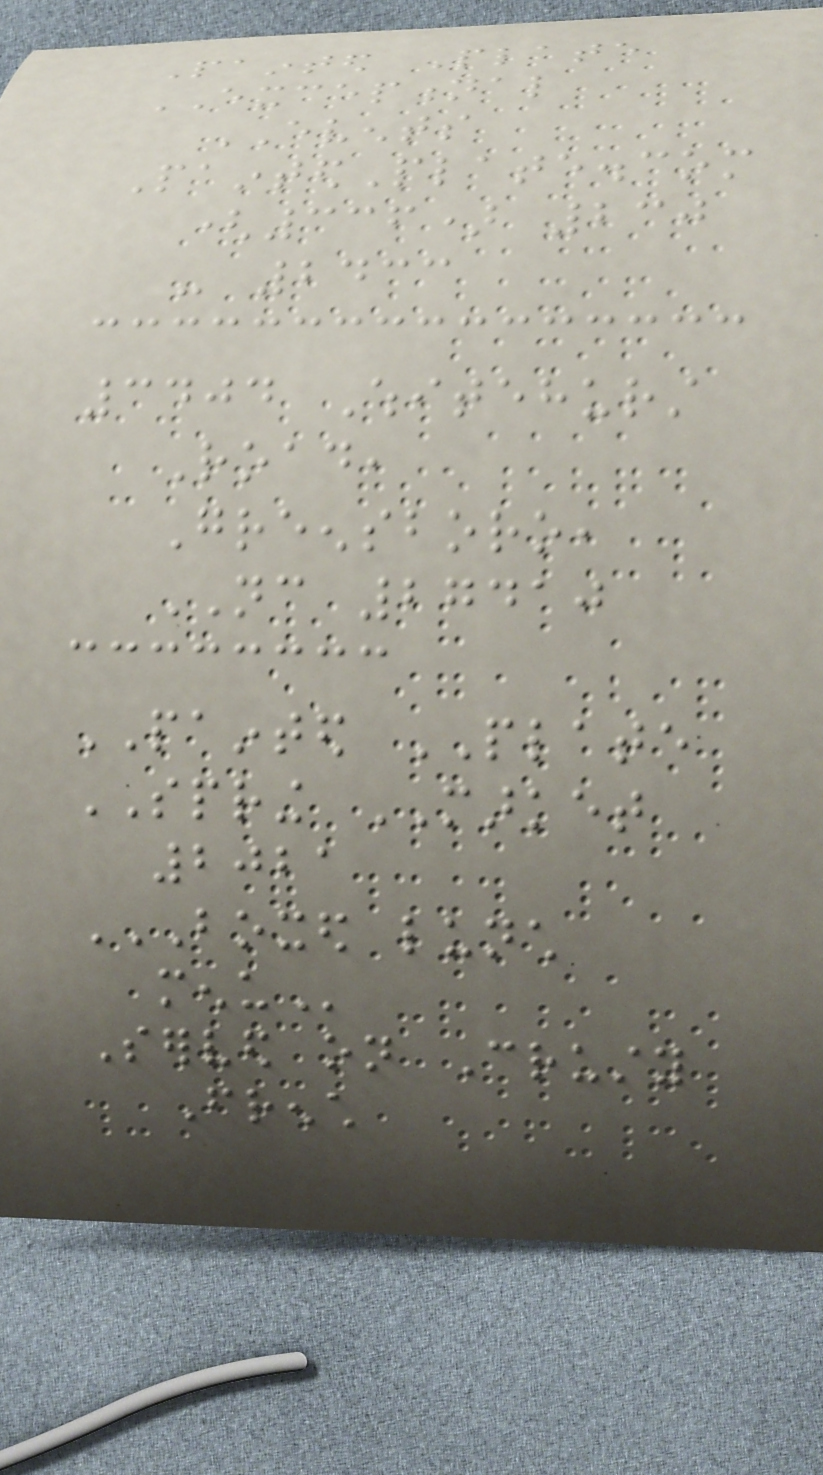Painted Plate
EXCEPTIONAL
EVENTS
PaintedPlate.com
(336) 230
- 2433
3404 Whitehurst
Road,
Greensboro,
NC 27410
PAINTED PLATE
SPRING MARKET
2021
BOXED LUNCH
MENU
Served on Crusty
French
